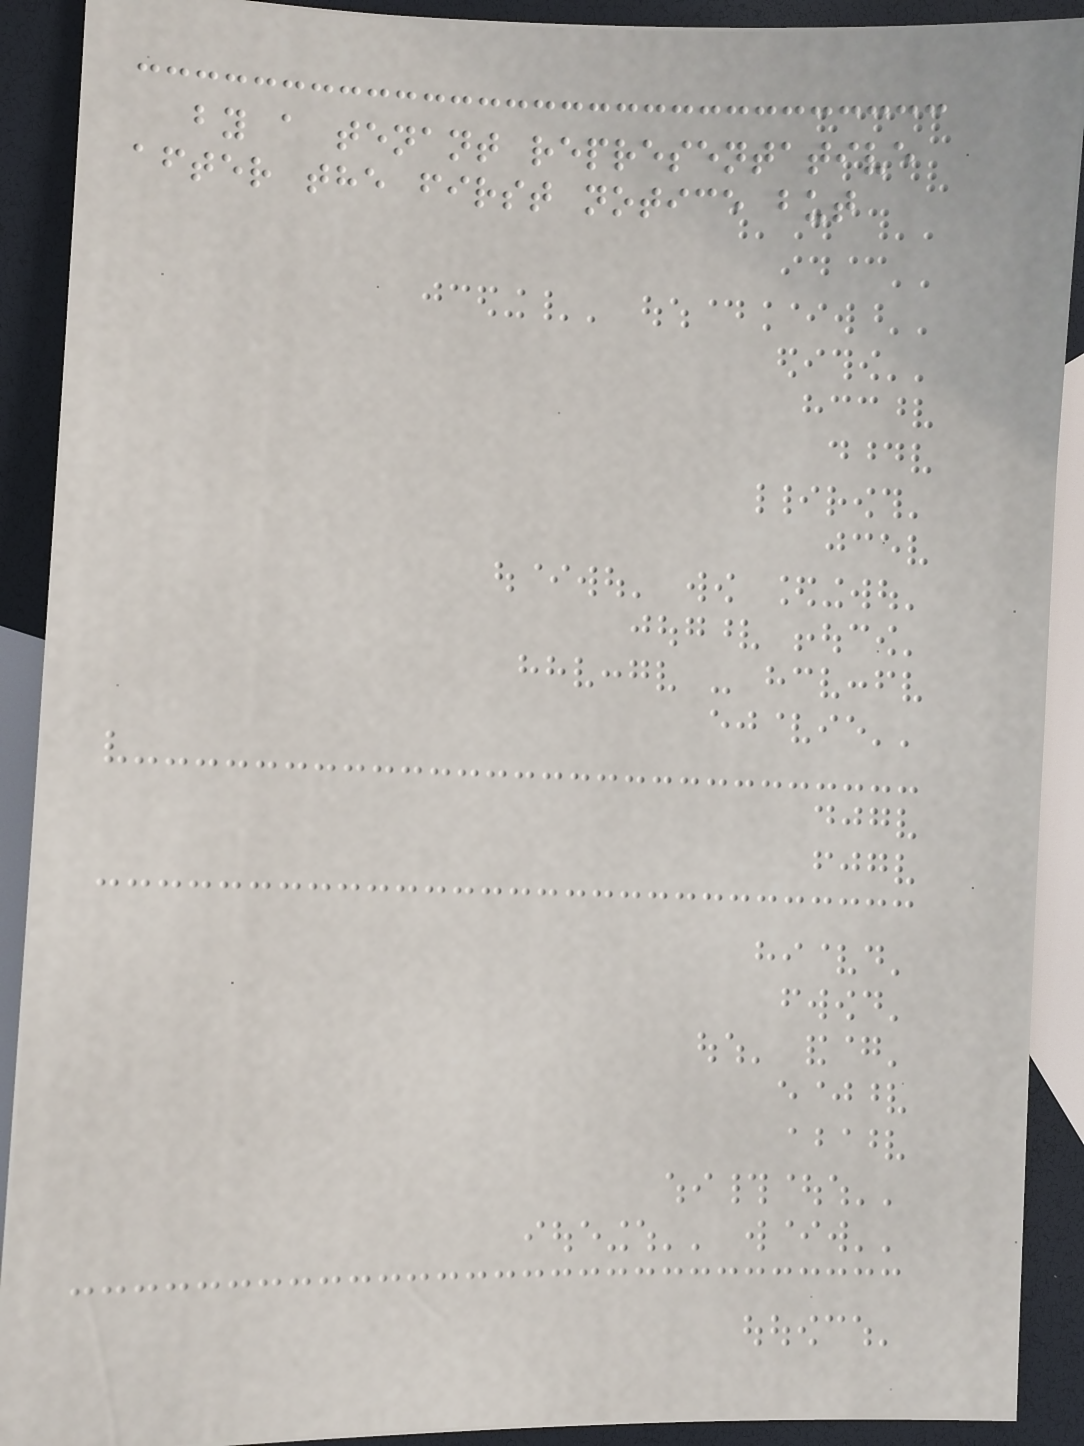by a tenant representative
after the first notice but
